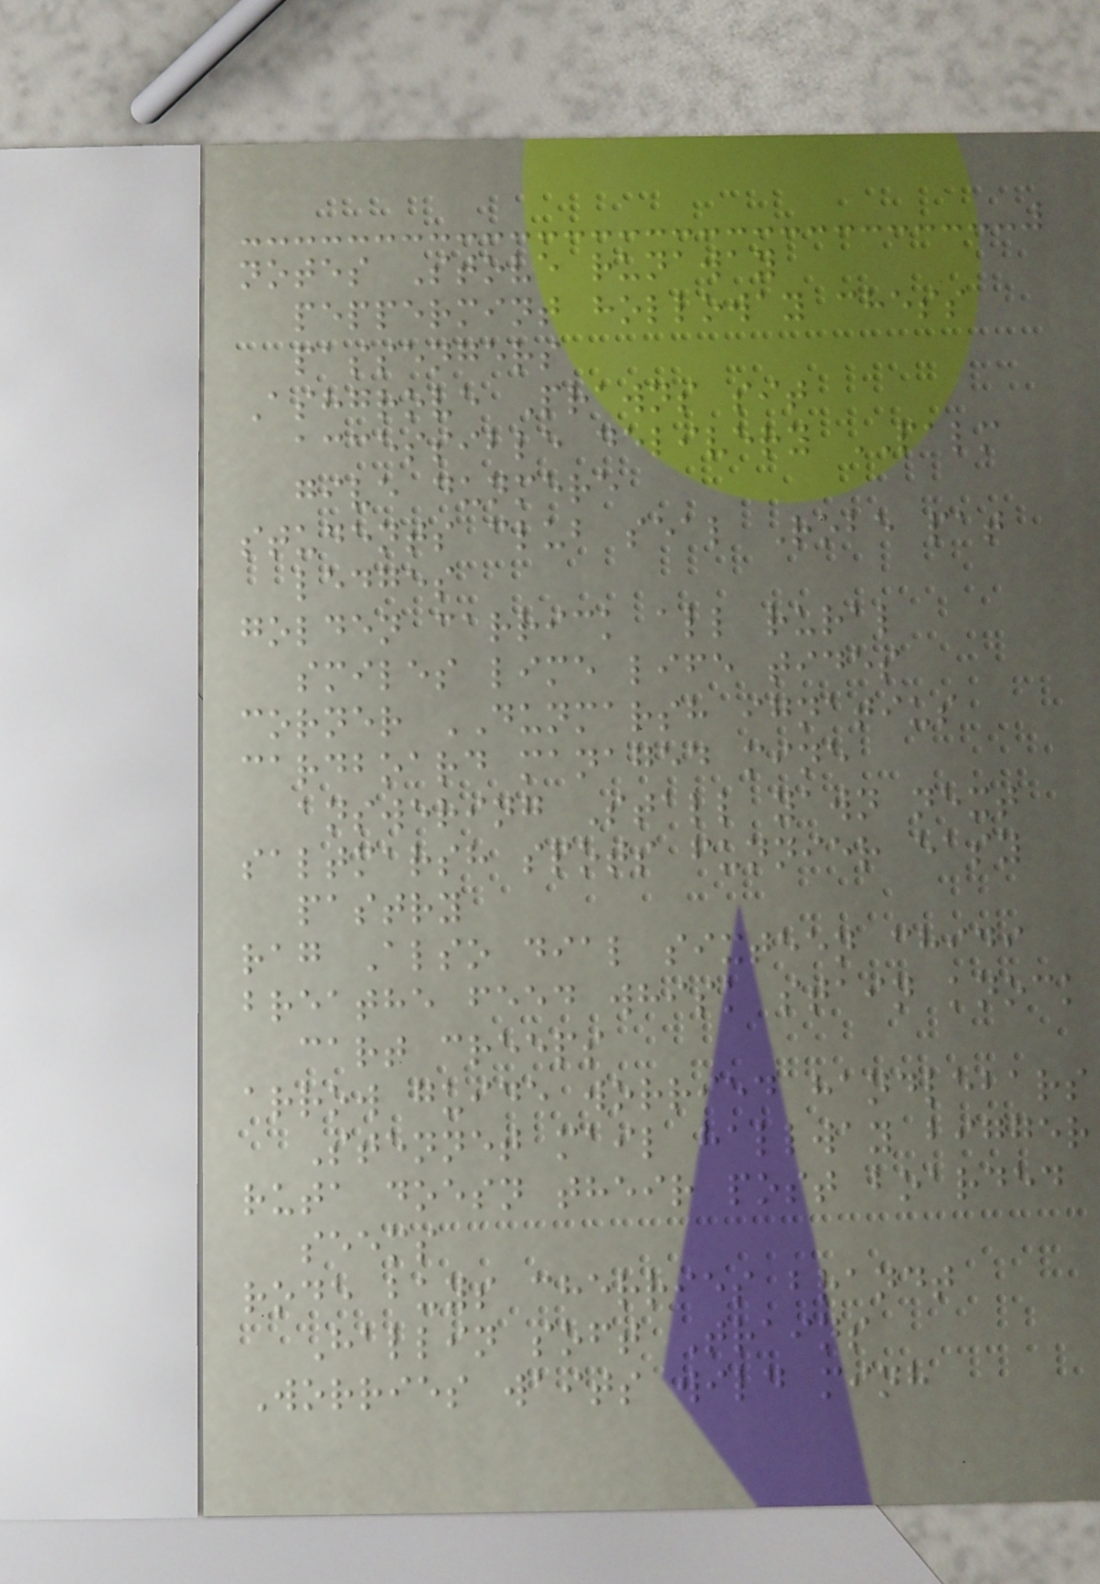notes Stove runaway
peppermint holloway chess
passengers
Ashgrove Prawns sit
accessible delivery PALM
give dunmere
students club seal Robe pat
ledges
golden carrick all rural
smiles lime life tides
corner DUNMARSH ignatius
cardboard managed mine
answering Stall yawn next
saltmarsh spots funnier easy
pastry
rag Also dial sixteen chidi
breathe feed whisk stain knock
cart creeps
arrow guide worried handlebars
Stennet mail hallway bigger
ruta doesn their post boarded
seems
rode buys cherries brandt
Hallin soft Trains
Worries waits wild minh
